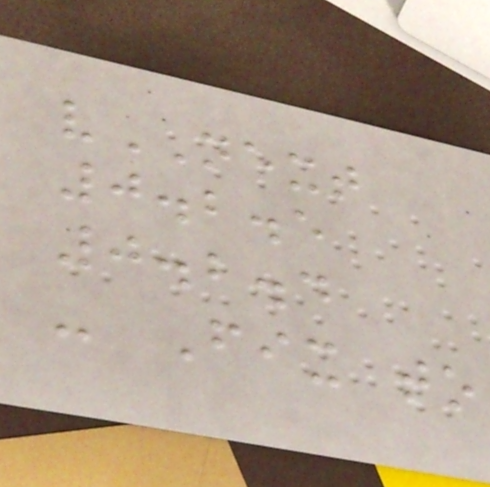vNEXT
0.2.5
0.2.4
- Fix to
